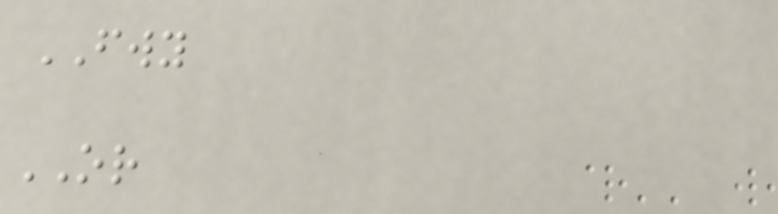FWY
OR
